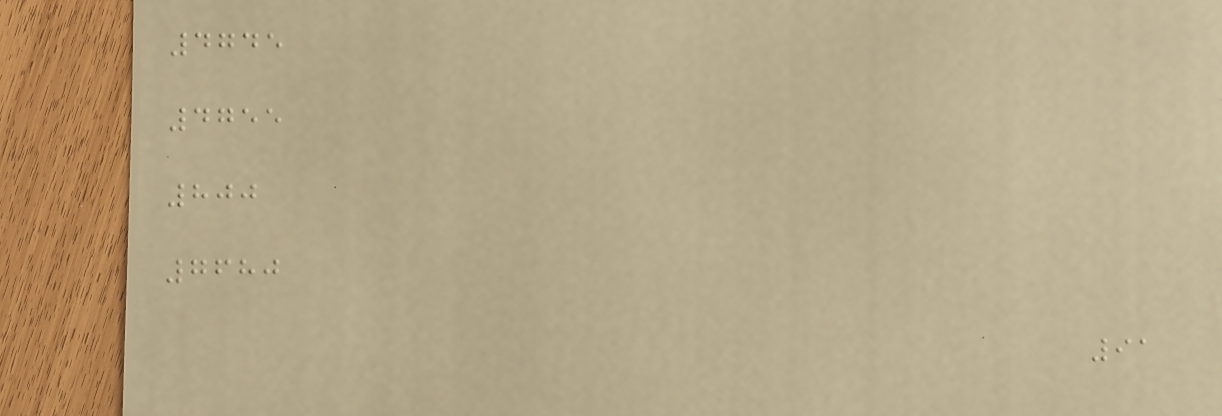4745
4755
800
7680
91
